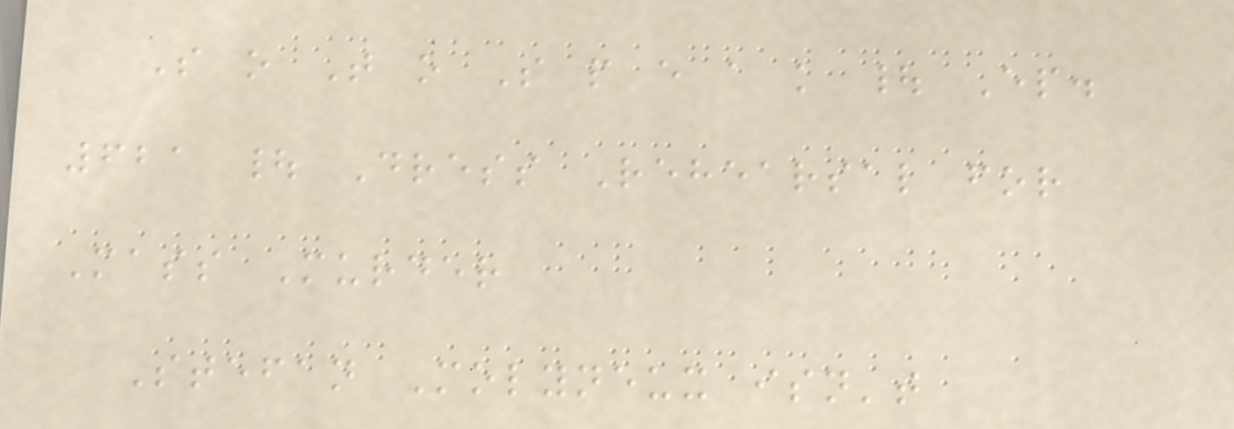S o T o S p e a k | Ep.
621 | Dress Rehearsal for
Mass Murder
Stefan Molyneux isn't
